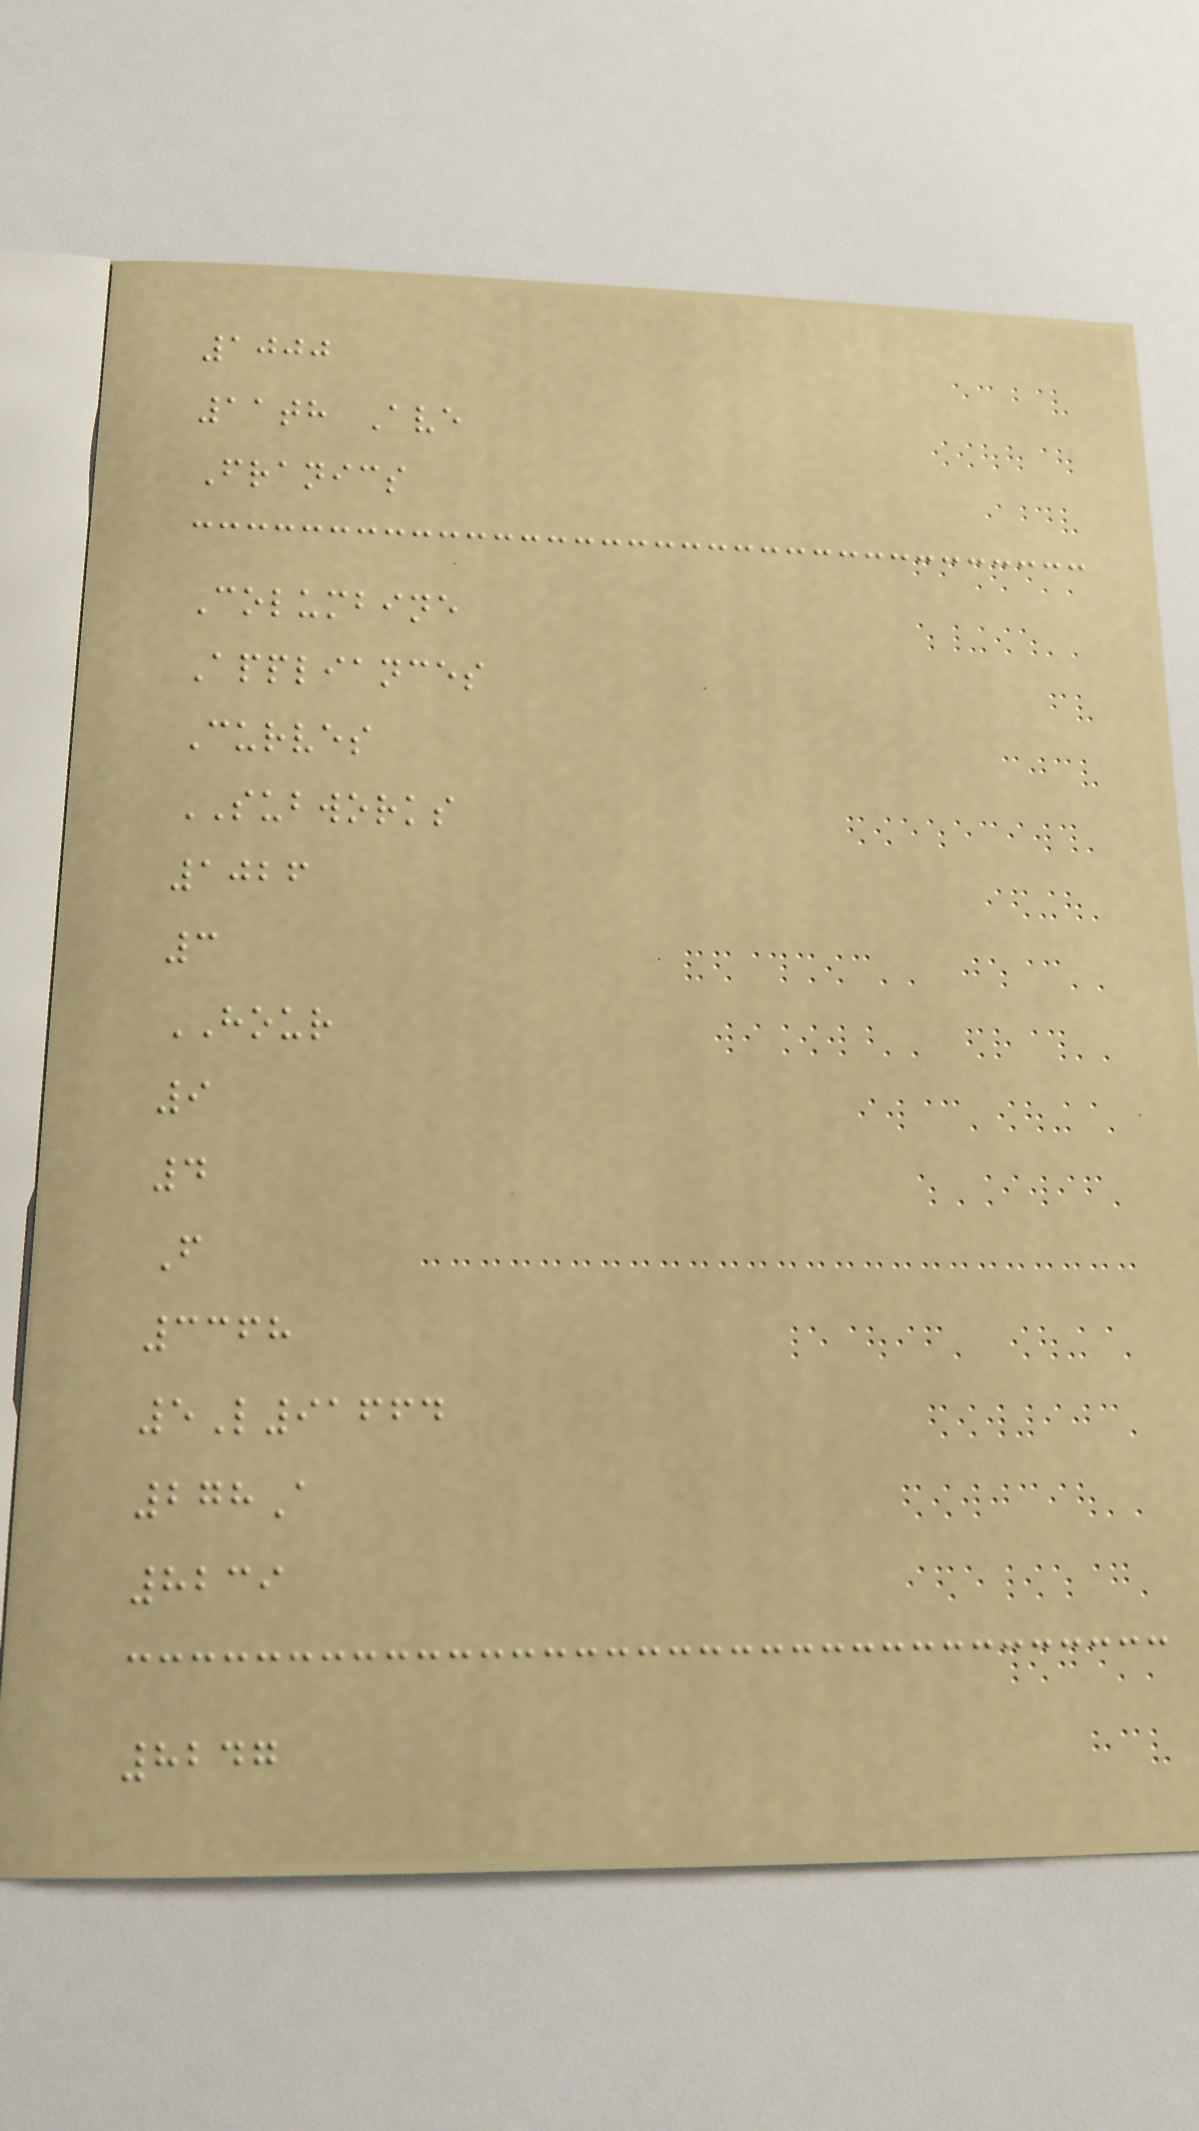1000
11th Ave
Franics
Columbine
Appliances
Curves
SUBWORKS
1026
3
HOUR
9
4
F
3368
5L91664
278A
8239
8247
